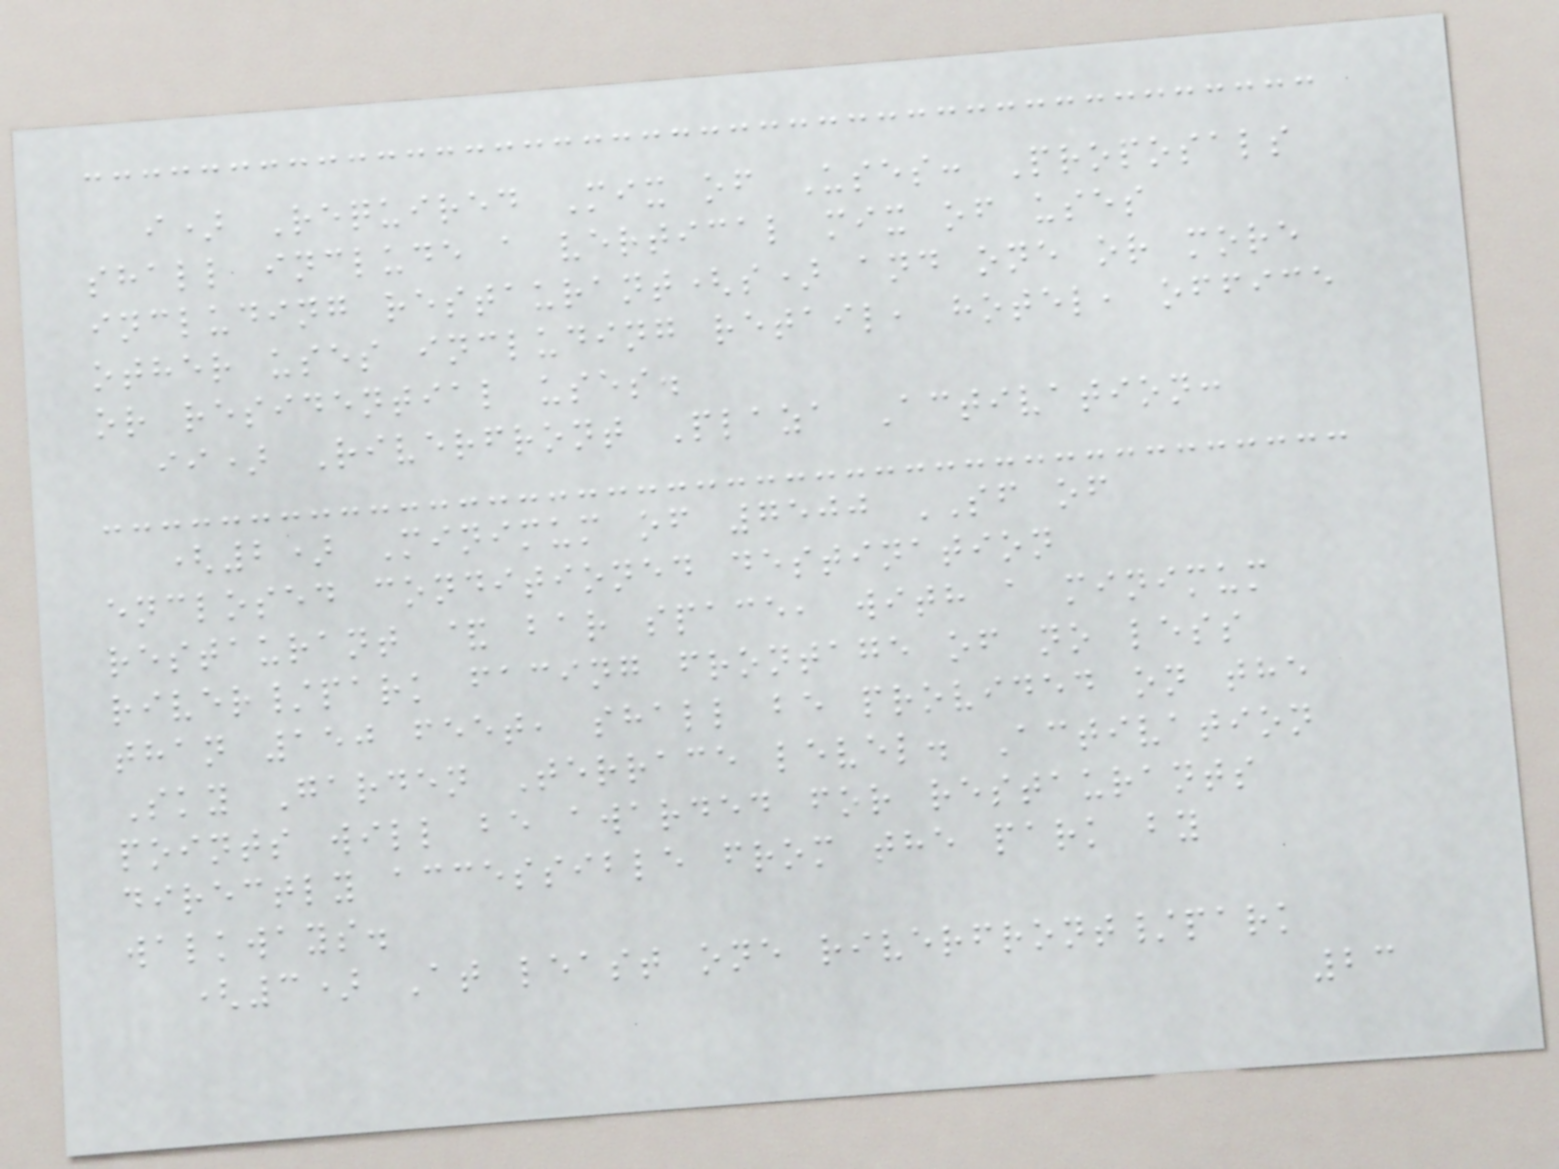i) Required Mix of Uses: Proposals
shall include a vertical mix of uses
including restaurant(s) and one or more
other uses including retail, hotel, office
or residential uses.
ii) Riverfront Plaza Activation:
(2) Minimum of 7500 SF of
enclosed conditioned destination
restaurant & bar space, with a minimum
river/park facing frontage of no less
than 150 feet, shall be provided on the
Sky Garden Terrace level. Activation
points will be awarded for restaurants
directly accessible from the park by
walkways.
(3) At least one riverfront/park
23
